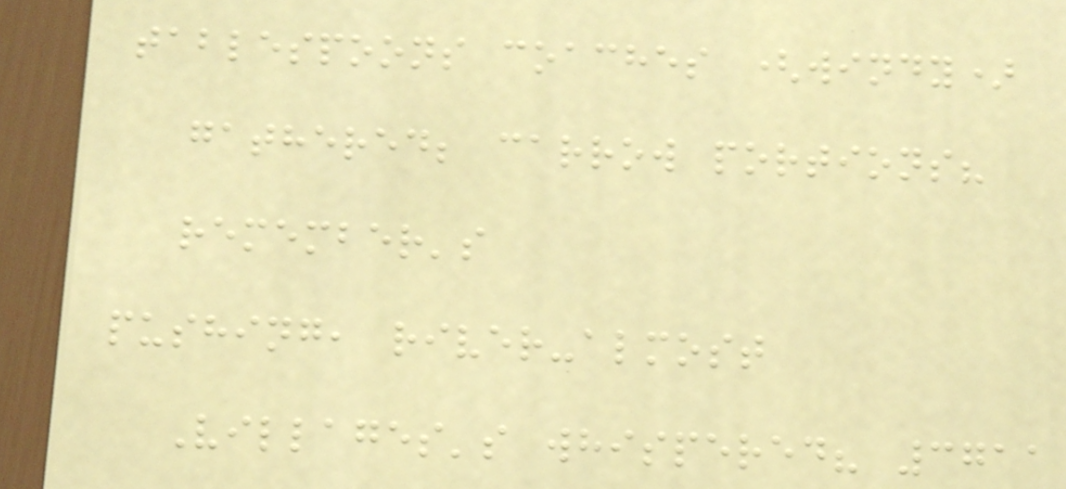tablespoons coaches (windy)
gathered; carrow portions?
remember's
pushing, river-almost
Villages's whispered? 3711
